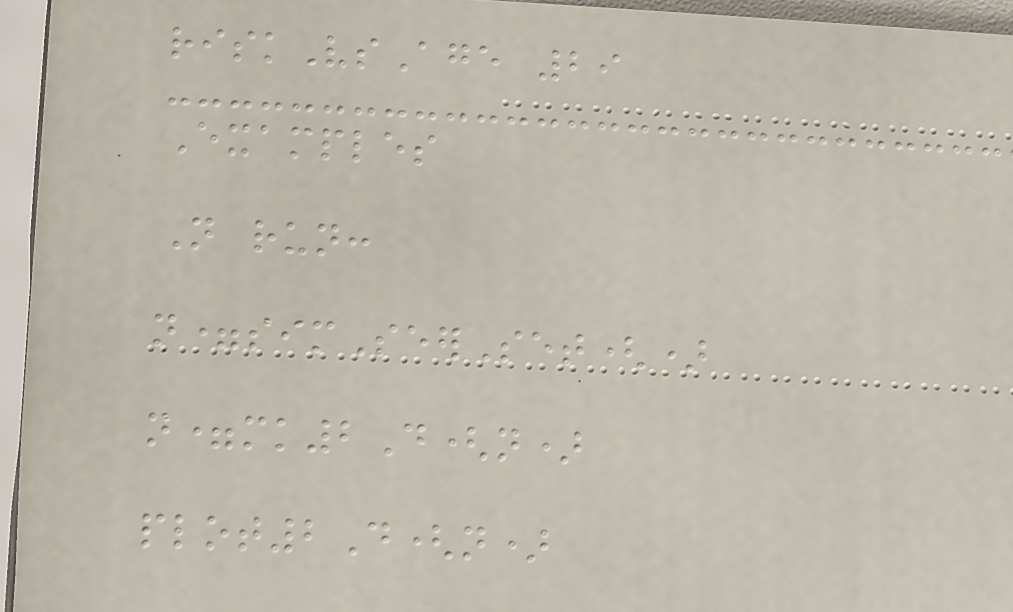riskVsAge 29
Examples
Not run:
n=simSeerSet()
n=mk2D(n)
plot2D(n)
